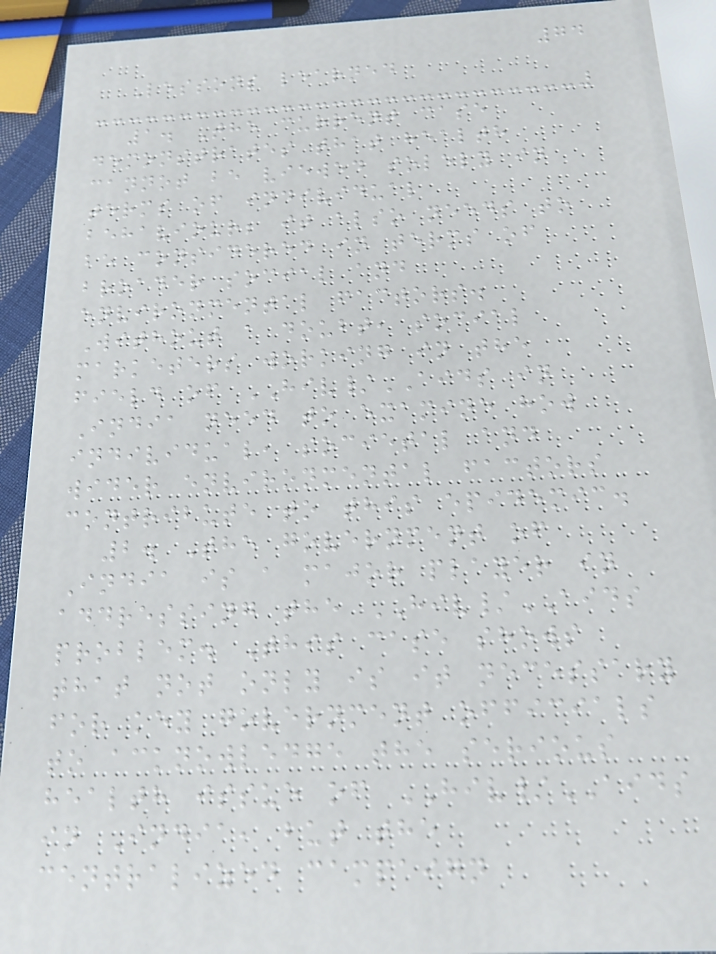74
Lessons learned
1. The current case
demonstrates that health
cannot be viewed solely in
terms of individual
behaviour; it also needs to
be considered in terms of
broader social and
environmental factors.
Without a doubt, social
marketers working in the
field of HIV/AIDS in
India need to examine how
individual, societal and
wider environmental factors
contribute to this epidemic.
2. The government of
India is a major player in
addressing the HIV/AIDS
problem. This case shows
that not only is it necessary
for key government officials
to acknowledge the serious
health issue of HIV/AIDS
in India, but the
centralized campaign
